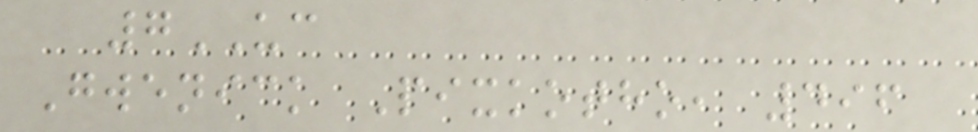7UC
Gwenick Pixkotho, 496
